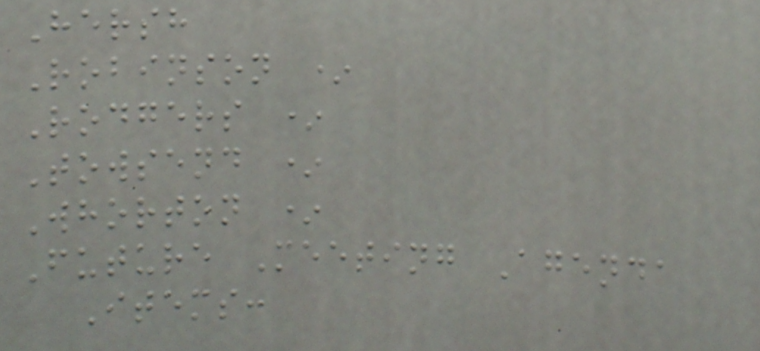Hersh
Robinson *
Rodgers *
Towsend *
Whorton *
Future Meeting Agenda
Items:
